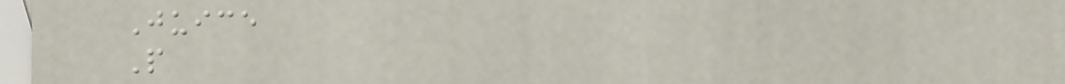Juice
P
